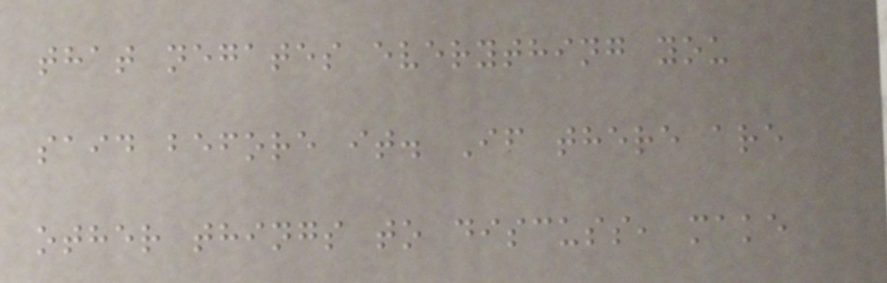that negates everything you
said before it. If there are
other things to discuss, make
